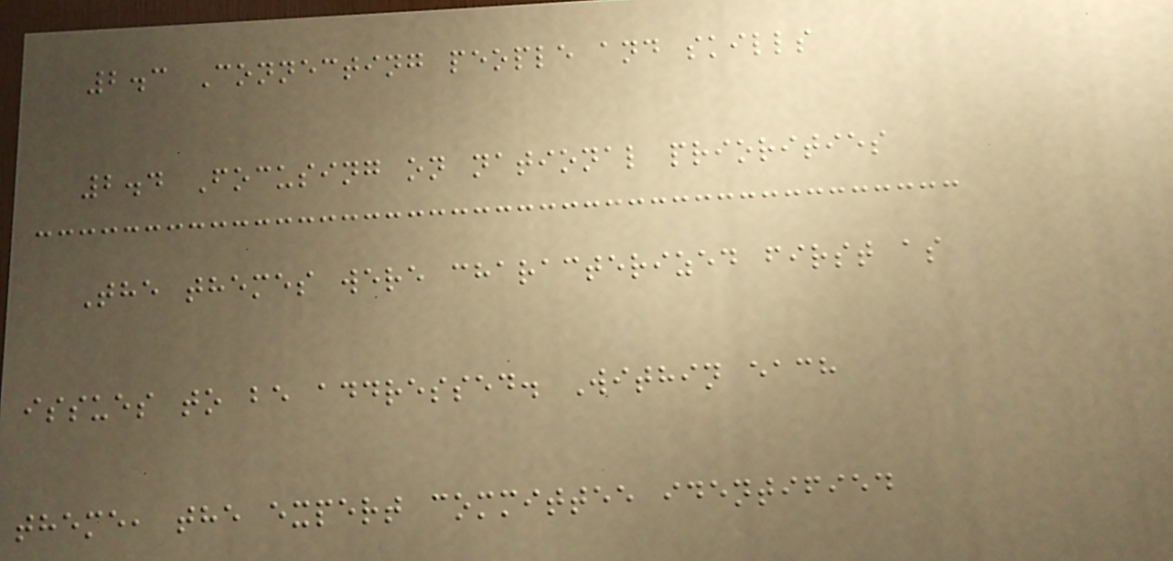2.3 Connecting people and skills
2.4 Focusing on national priorities
The themes were characterized first as
issues to be addressed. Within each
theme, the expert committee identified
